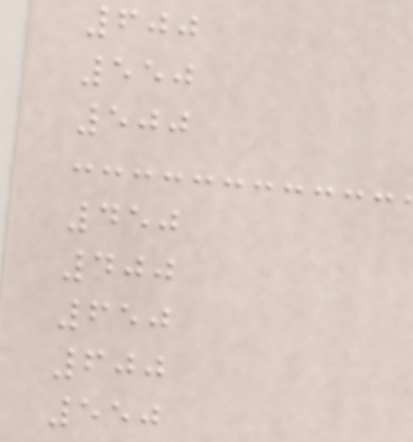600
550
500
450
400
650
600
550
